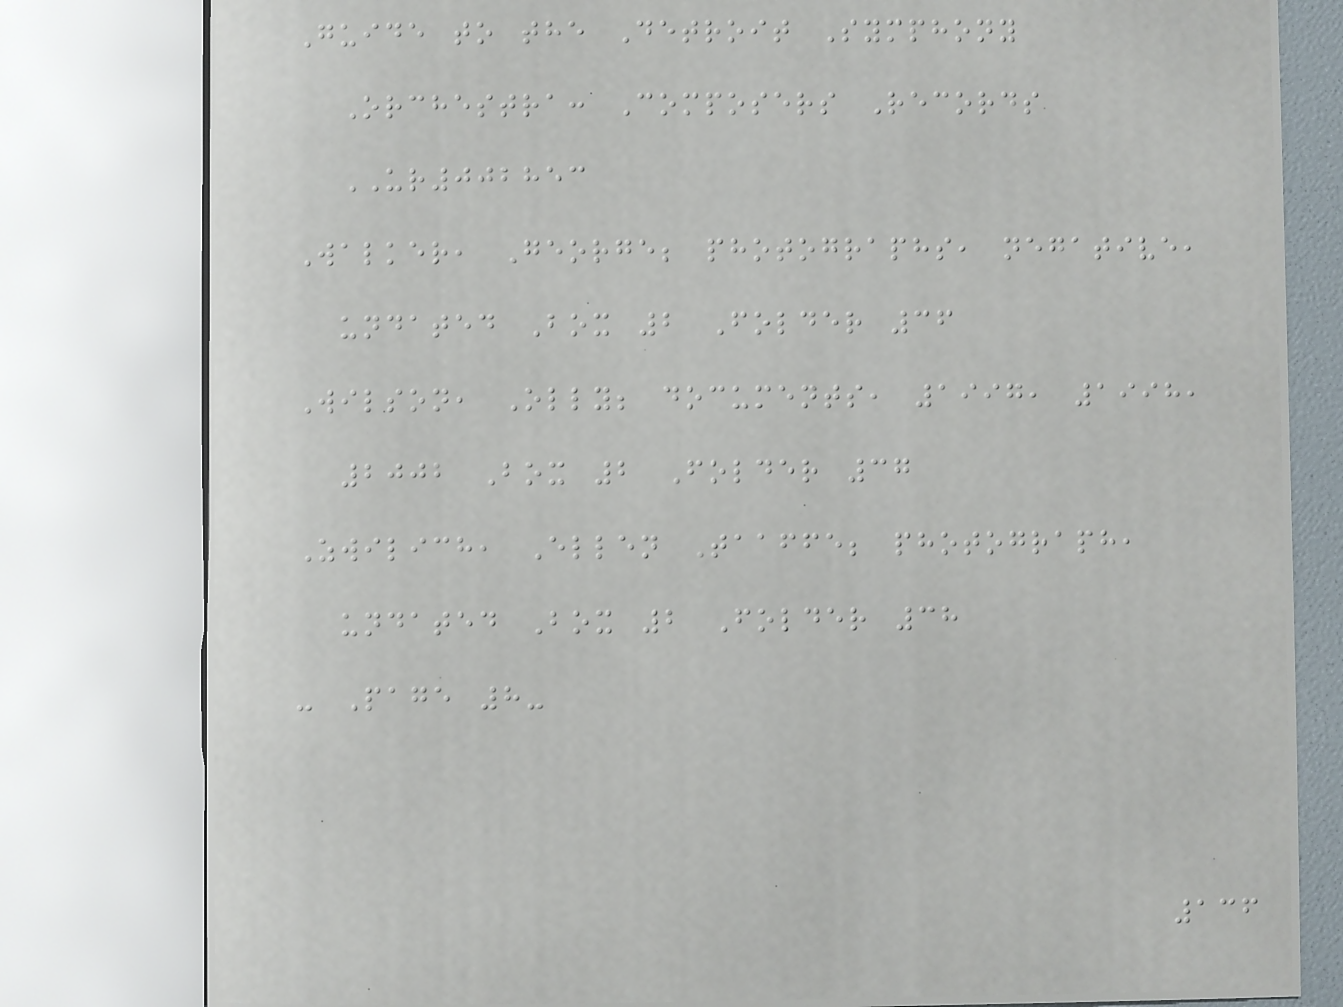Guide to the Detroit Symphony
Orchestra: Composers Records
UR002853
Walker, George; photographs, negative,
undated Box 2 Folder 36
Wilson, Olly; documents, 1997, 1998,
2002 Box 2 Folder 37
Zwilich, Ellen Taaffe; photograph,
undated Box 2 Folder 38
- Page 8-
136
